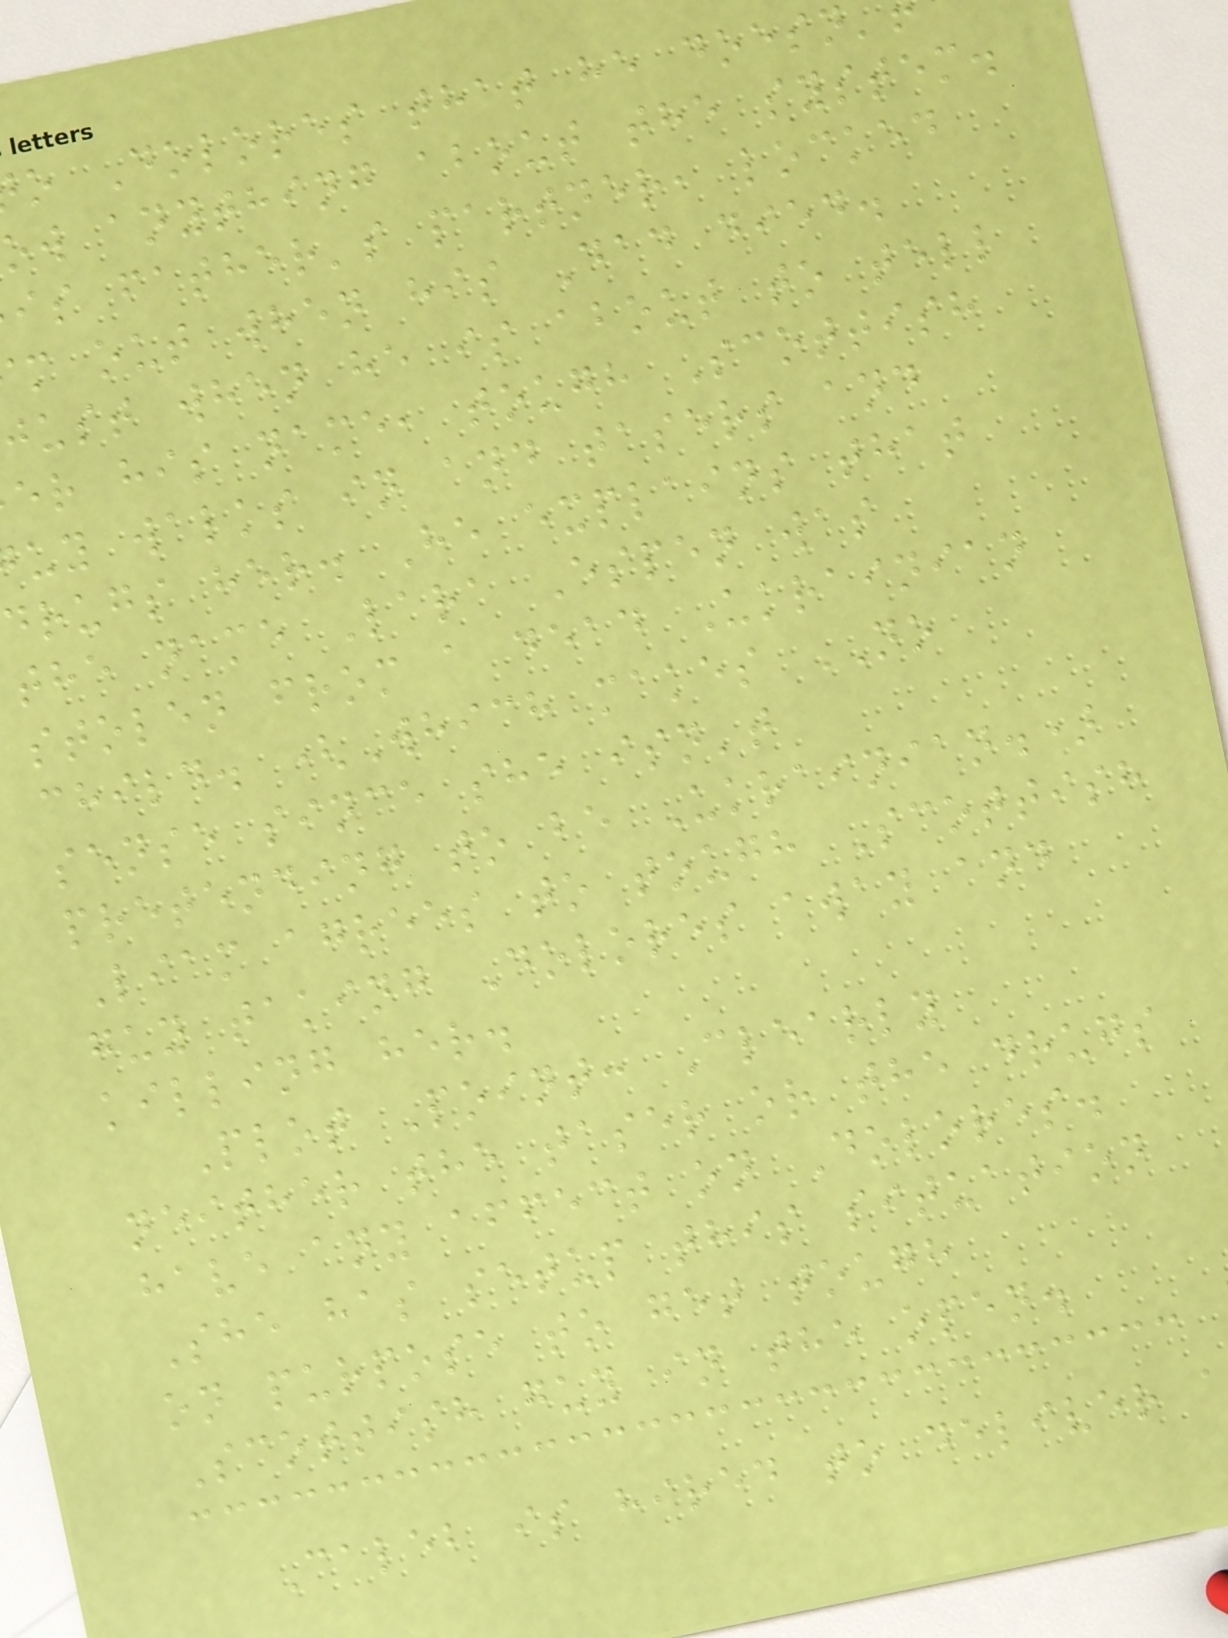o Dolores that he doesn
ow anything about the system.
is father's partner, locked
m out when his Dad died.
just when he is about to tell
er his name, tough Scottish
uy walks in and tasers and
drugs her. He explains that
the name Lara Espen was
stolen from a dead Ukrainian
child. (Which makes NO
sense since she isn't
pretending to be Ukrainian.)
Liam agrees to tough Scottish
guy taking Dolores away and
killing her.
Plot Point: Clearly
neither the taser or the drugs
have any affect on Dolores.
She has setup this situation
on purpose to get tough
Scottish guy in the open.
Caleb is hired to deliver
